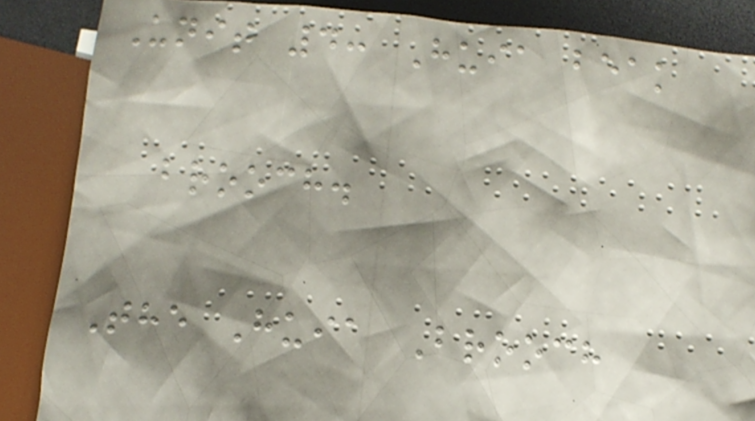Unit 4: Huia beak
brooch.
The Huia Brooch
